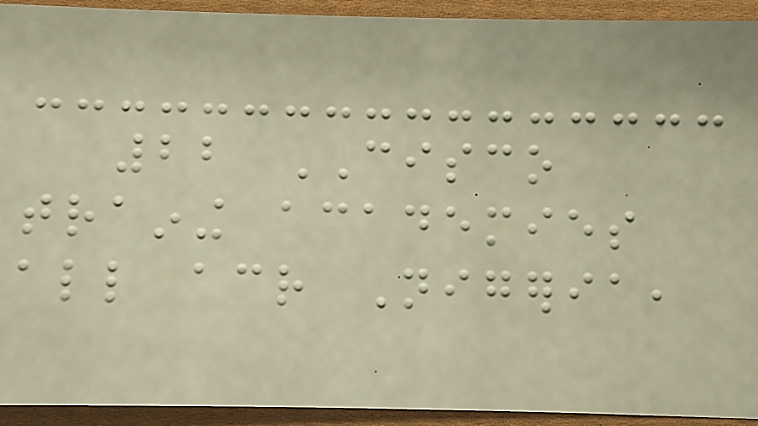22 CISCO
training academies
all across Nigeria,
